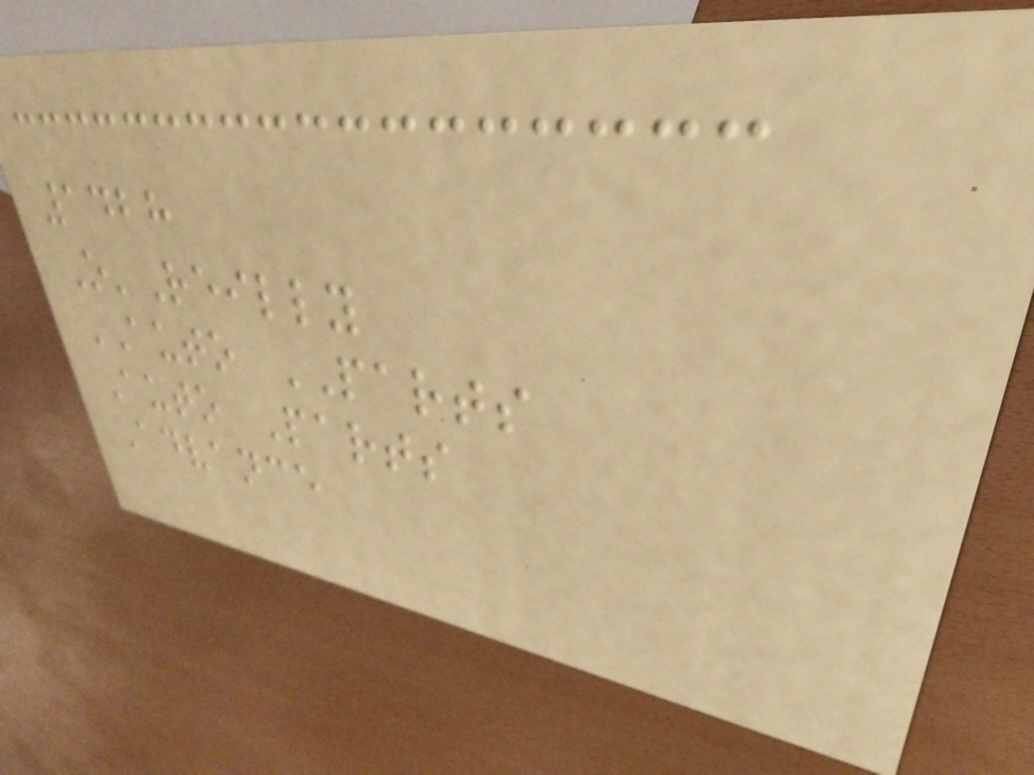1428
O'Reilly
AUTO PARTS
Auto Parts
Advance
